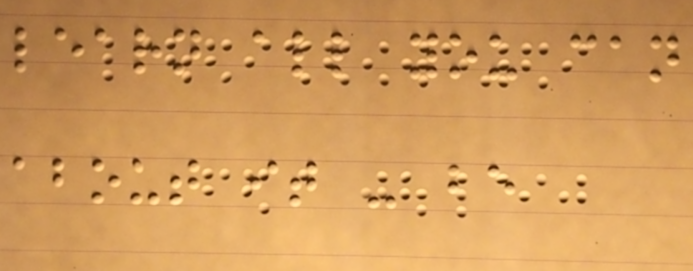learn all you can
about it - be
